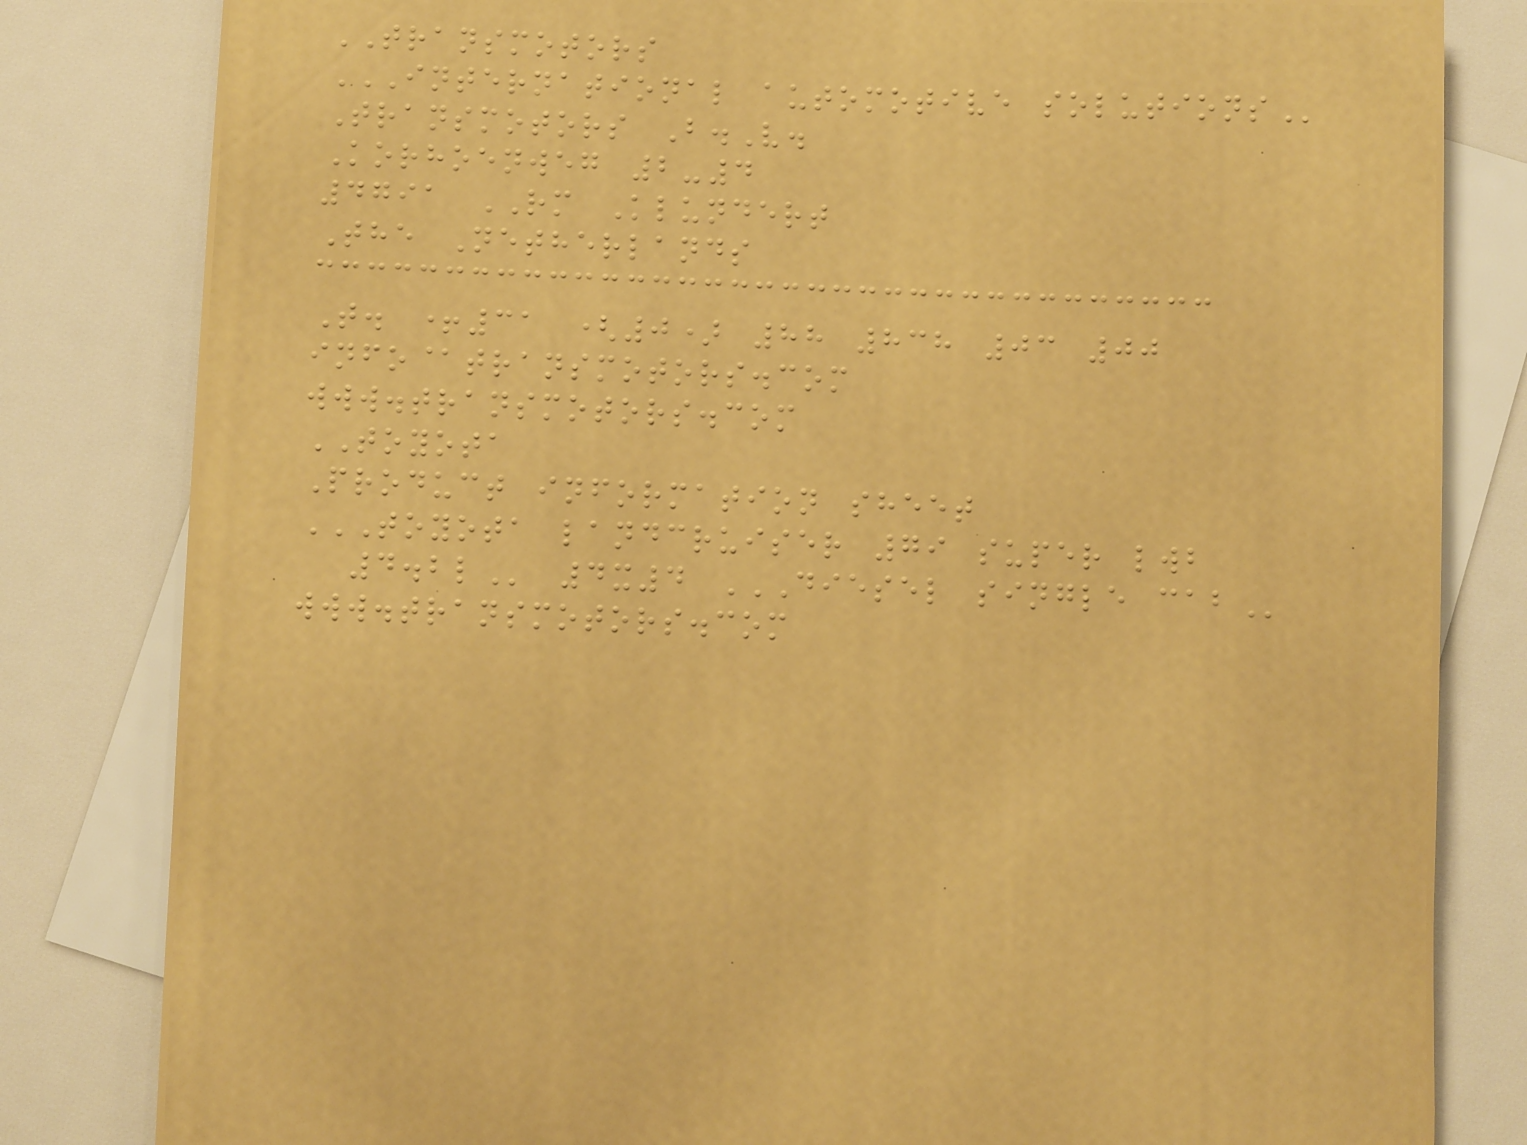TRANSMOTORS
INTERNATIONAL AUTOMOTIVE SOLUTIONS
Transmotors B.V.
Korhoenweg 2-4
4791 RM Klundert
The Netherlands
T. +31 (0) 88 838 03 00
info@transmotors.com
www.transmotors.com
TOYOTA
Product information sheet
TOYOTA LANDCRUISER 79 SUPER LWB
4.2L 4x4 DIESEL SINGLE CAB
www.transmotors.com
